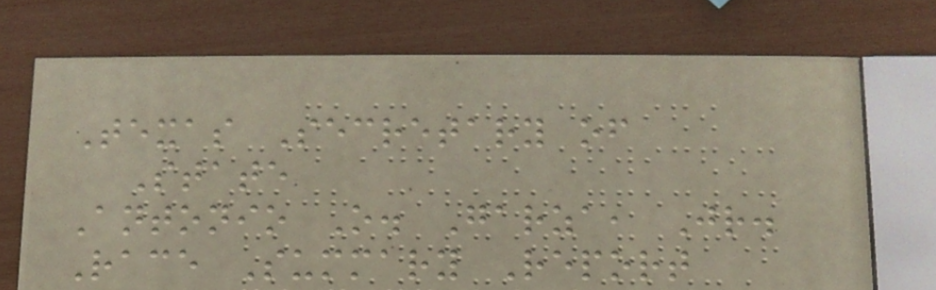Texas Secretary of
State
Antonio O. Garza, Jr.
Race Summary Report
